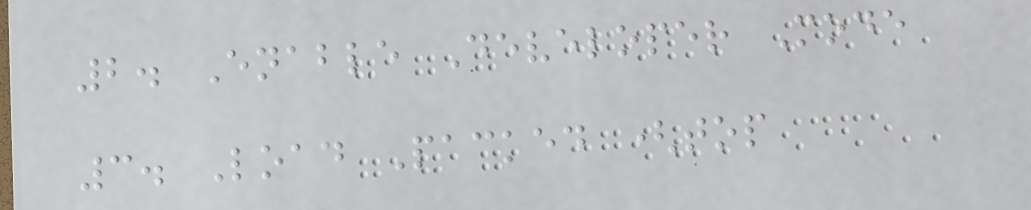2. Enable Developer Mode
3. Load Packed (top
